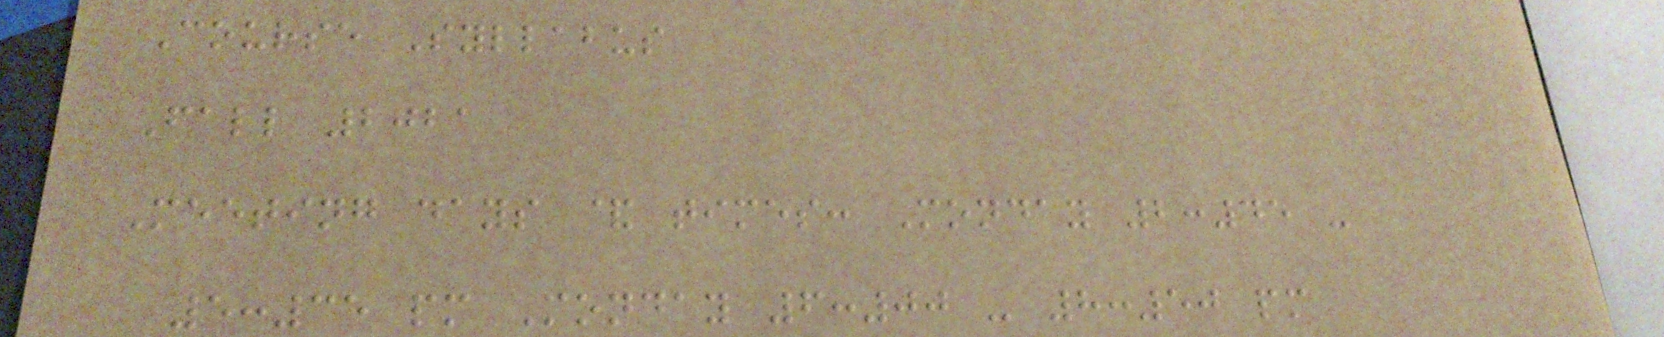Course Syllabus
Fall 2021
Meeting days & times: Monday 2:45 -
5:35 pm Monday 6:00 - 8:50 pm
